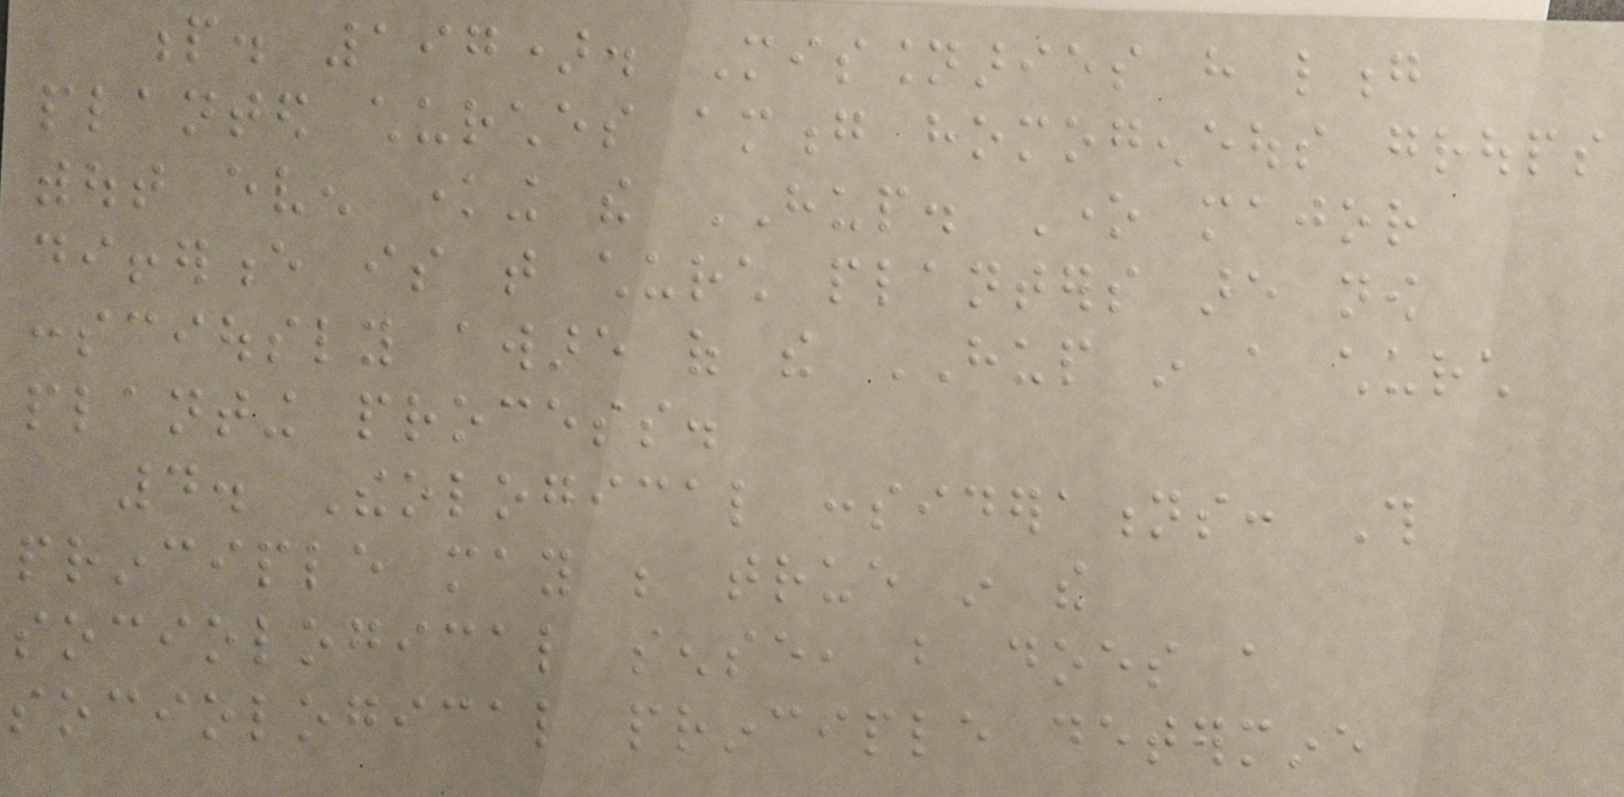p. 197). Missionaries have long
planted churches among homogeneous groups
without even knowing the HUP. One major
difference is that church planters are now
consciously aware of the HUP in a church
planting process.
4. Theological considerations: This
principle may be true in the
sociological sense, but does a
sociological principle determine
